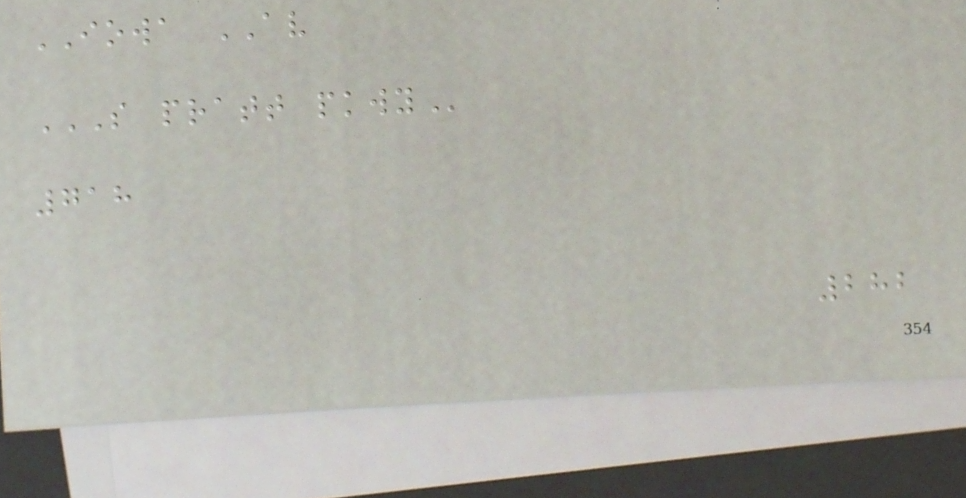IOWA AV
S PRATT PKWY
718
282
